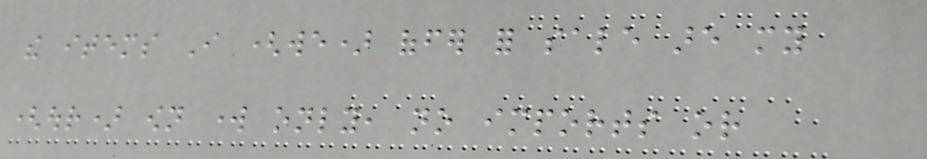the items I (we) offer for sale are my
(our) own work only, no imports or
